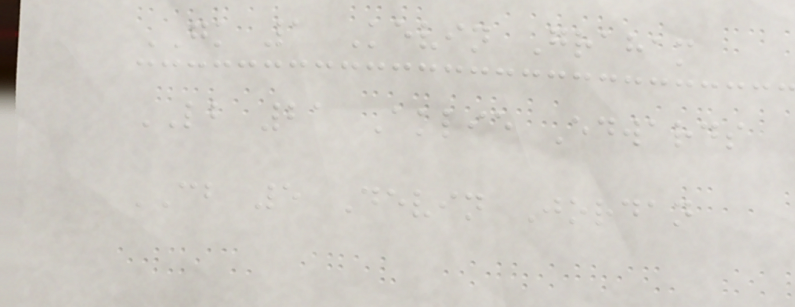GK 1 Kevin Graham
LB 21 Aklie Edwards
CB 5 Devin Jordan
